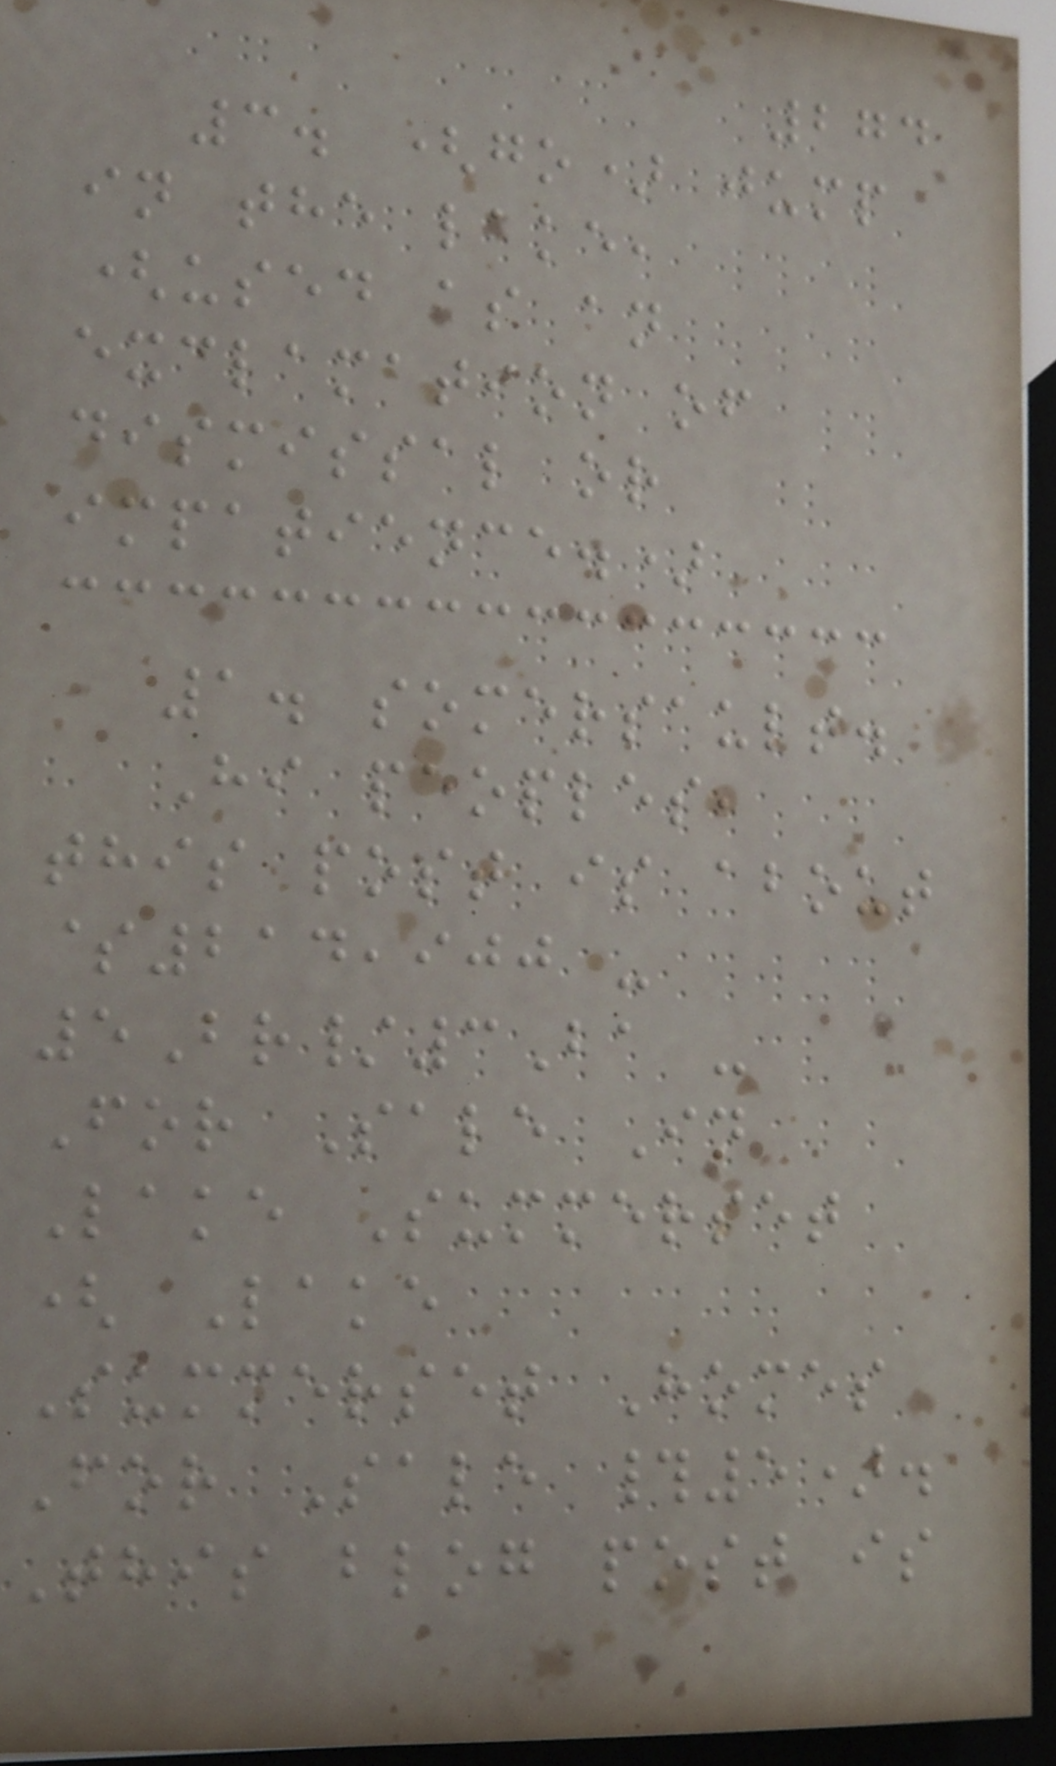274
3. (go) jump
in the lake,
(used as an
exclamation of
dismissal or
impatience.)
1. somersault.
Hi peoples,
this post is about
$214,900 -
5Br/3Ba -
For Sale In
Lake Summerset
( Lake
Summerset Homes
For Sale #5).
This blog post is
